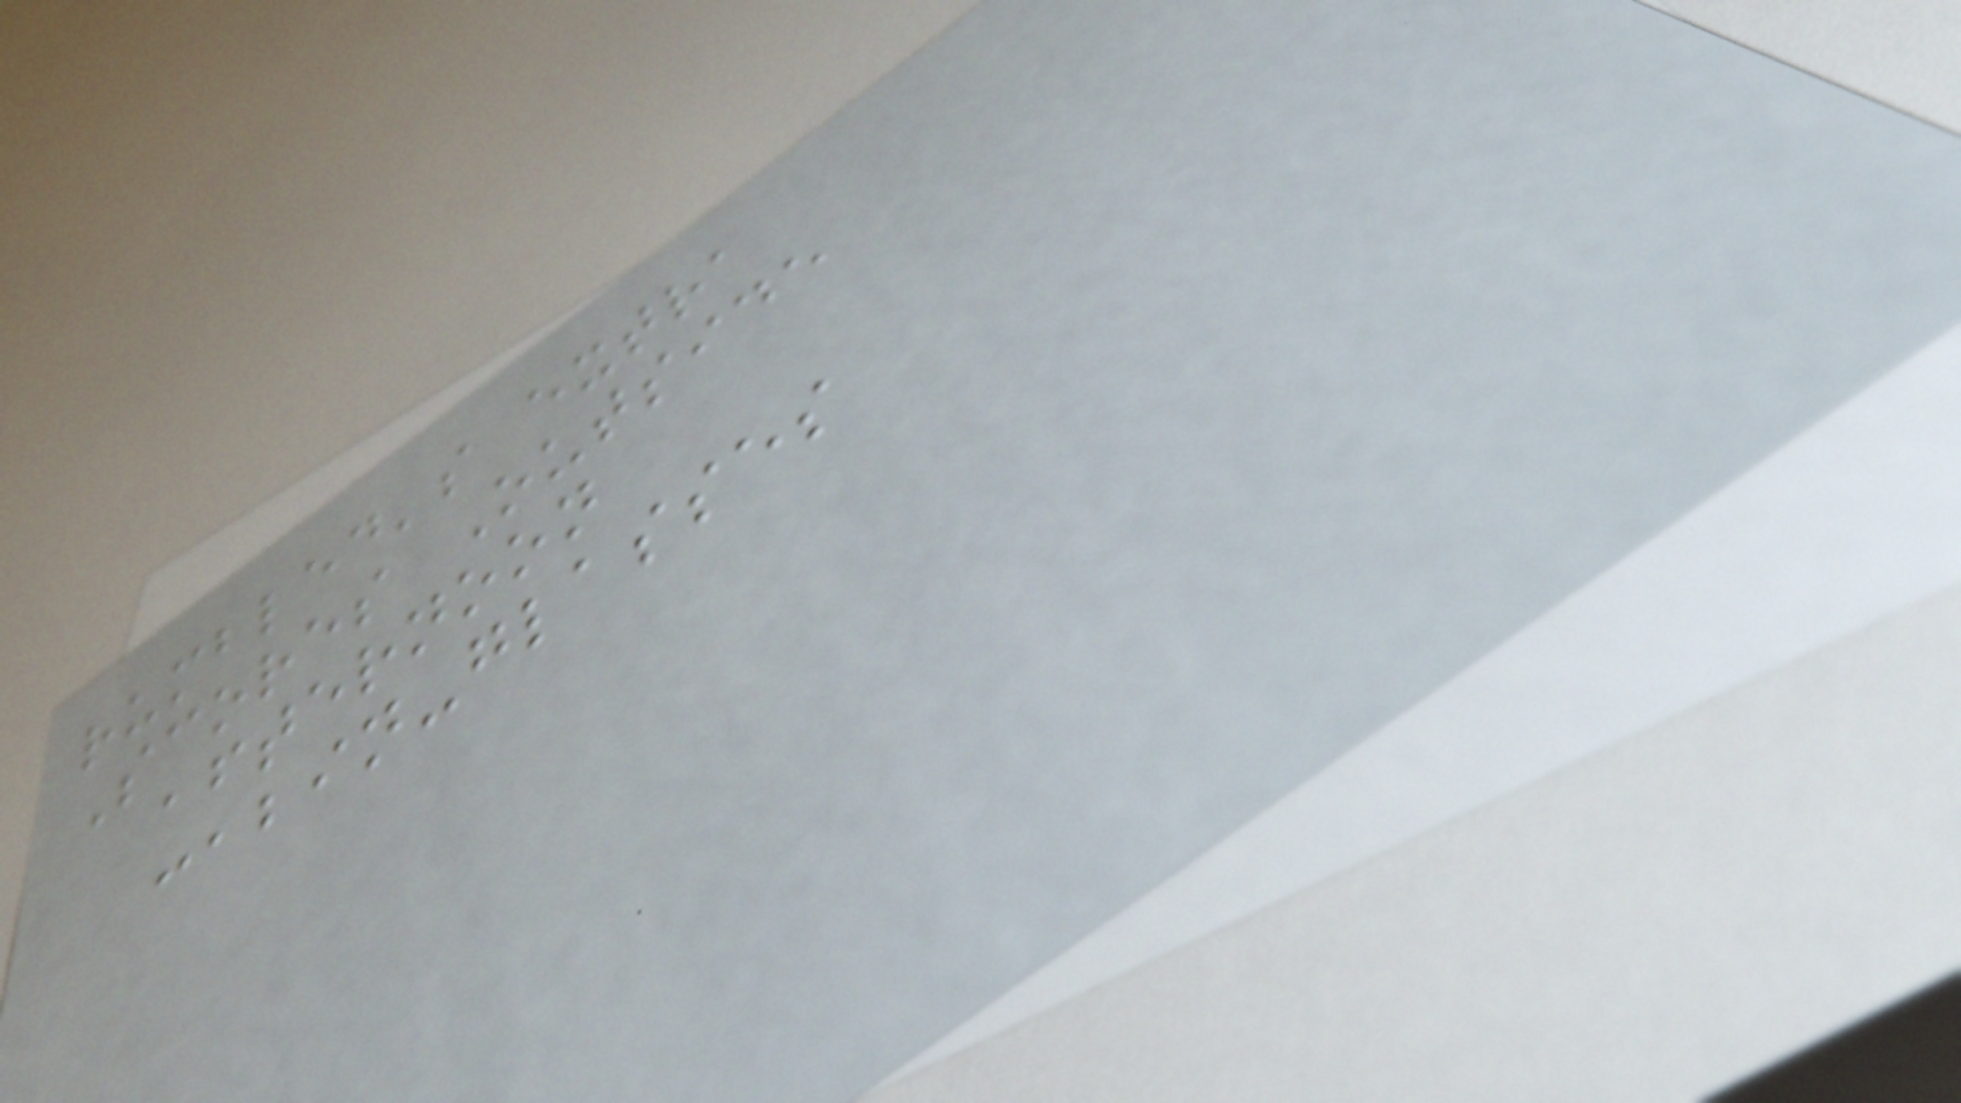rumbled's extra
Scores Outside
afternoon
cabin-glasses
